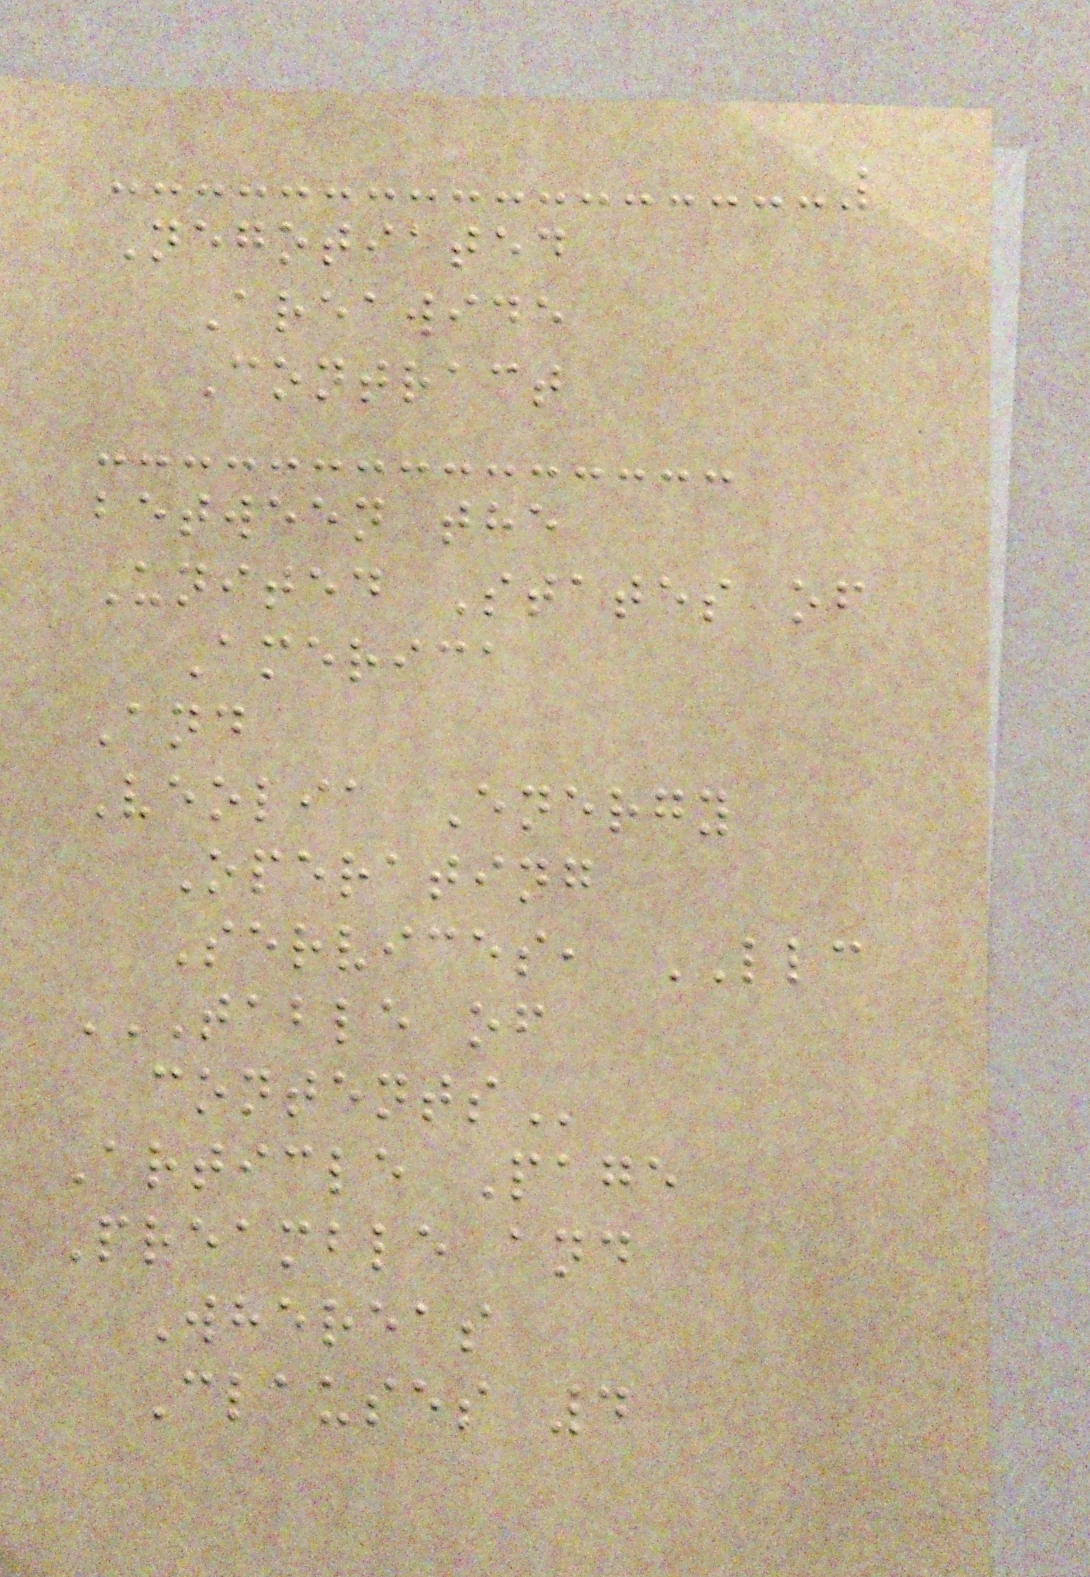Negotiated
Areawide
Contract
between the
United States of
America
And
Veolia Energy
Operating
Services, LLC
TABLE OF
CONTENTS
Article Page
Preamble and
Whereas
Clauses 4
